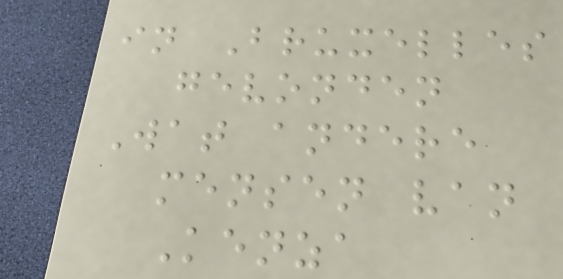in Bruxelles
gevonden
Wat andere
mensen van
Kenza
